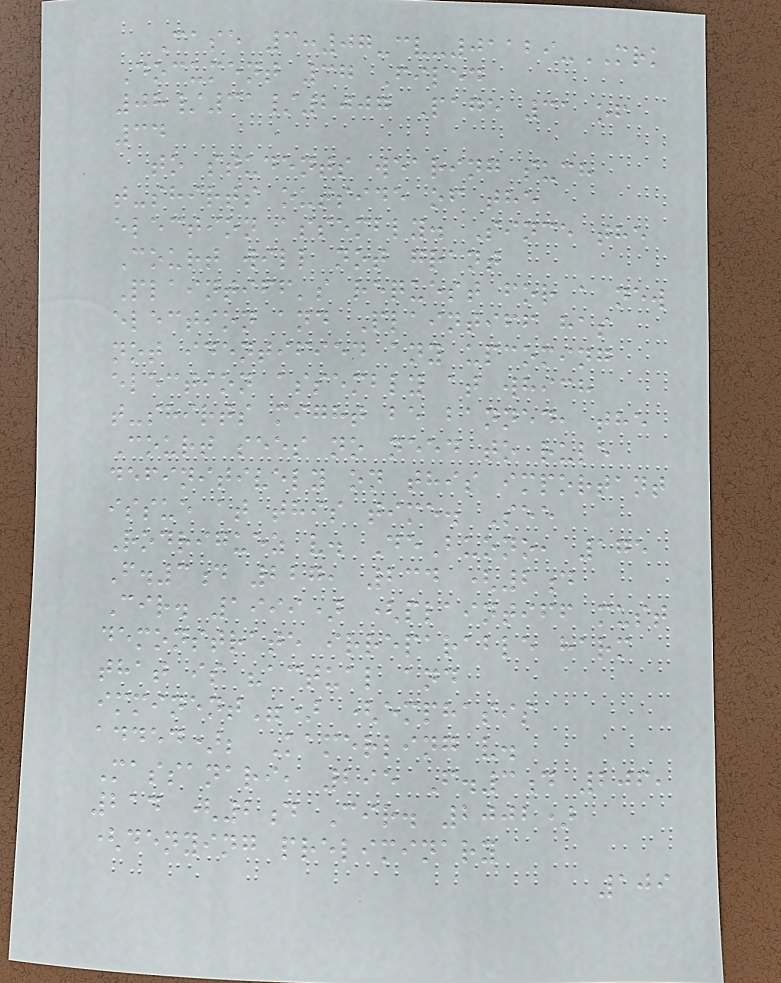Case 3:07-cv-01129-MRK
Document 37 Filed
08/31/2007 Page 31 of
34
to students wearing such
t-shirts outside of the
election assembly. Since the
Court will not grant
Plaintiff's request for a new
election and Plaintiff has
not identified any upcoming
election assembly at which
t-shirts might be banned, the
Court sees no need to rule
definitively on this important
issue at this time. See
Rodriguez v. DeBuono, 175
F.3d 227, 234 (2d
Cir. 1999) (plaintiff must
demonstrate irreparable harm
that is "actual and
imminent") (emphasis
added); Kamerling v.
Massanari, 295 F.3d 206,
214 (2d Cir. 2002)
(denying preliminary
109
